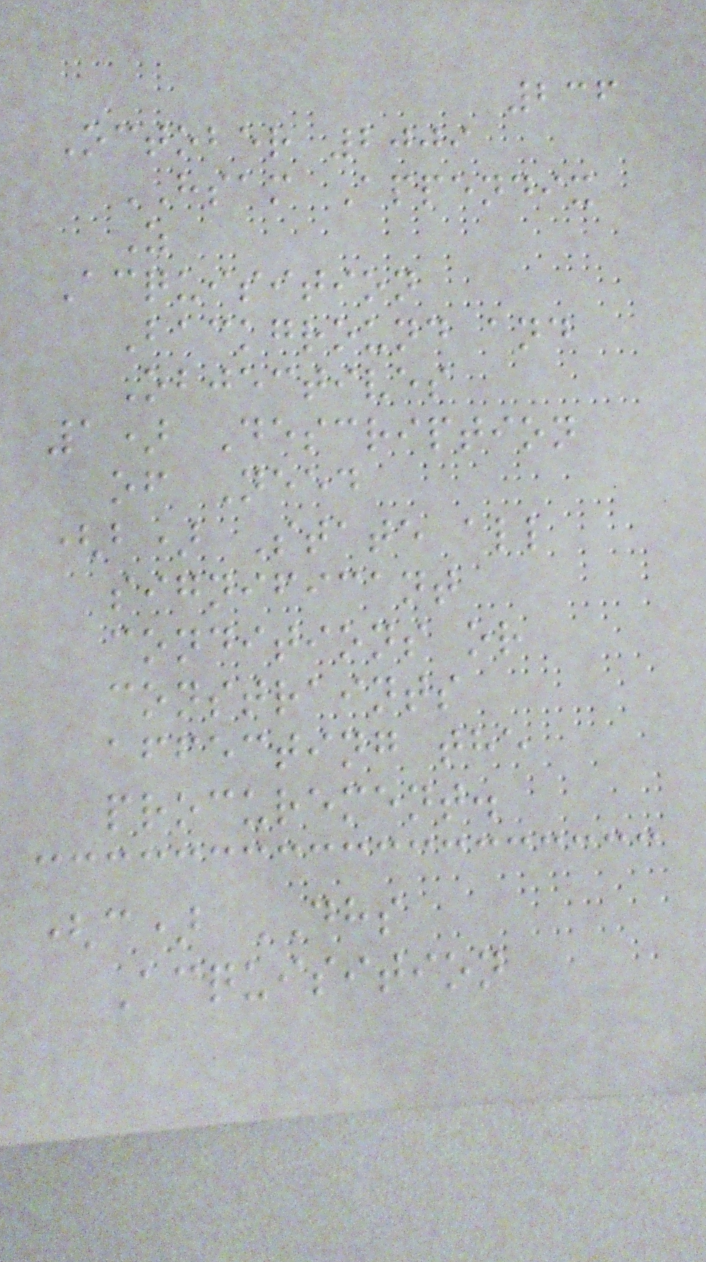236
October 2009
HSAM Appendix
Z
Acquisition
Background and
Objectives
1) Description
of Need
(b) State all
significant
conditions or
constraints
affecting the
procurement.
(c) DHS
Acquisition
